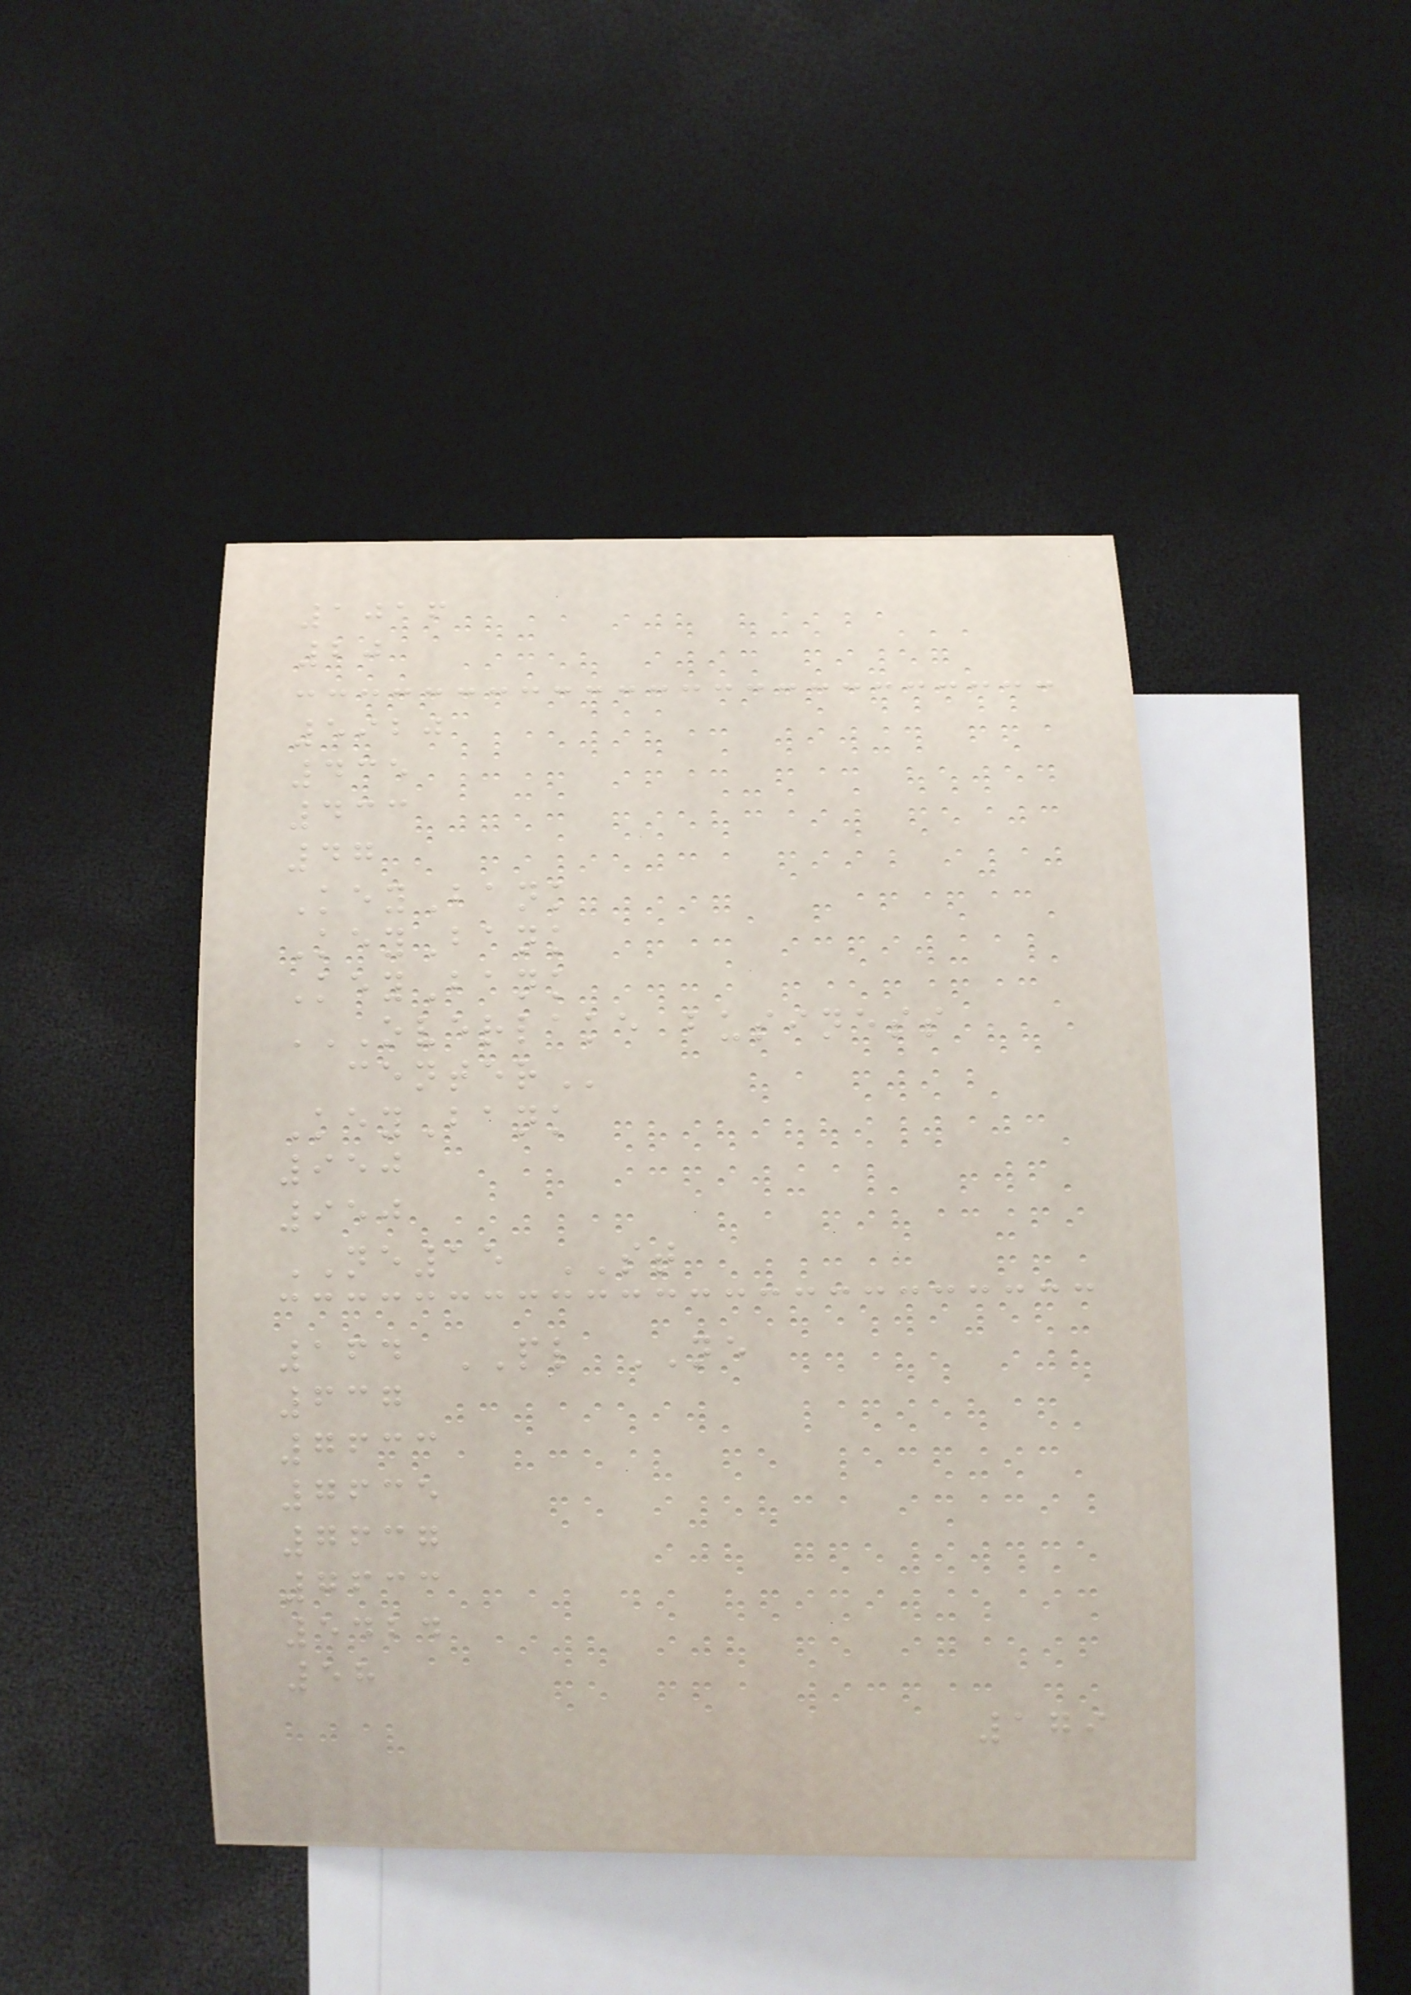1016
20
5920
435
433
47
KeyBank
KeyBank
KeyBank
OVERLAKE BUSINESS
CENTER
KeyBank
950
950
NE15 ST
164 PL NE
637
7633
7635
7637
7633
5424
58
179
